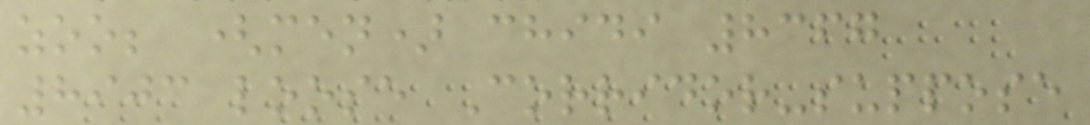zoo; (men) chidi 8367
8903 loose Corridor-suppose
